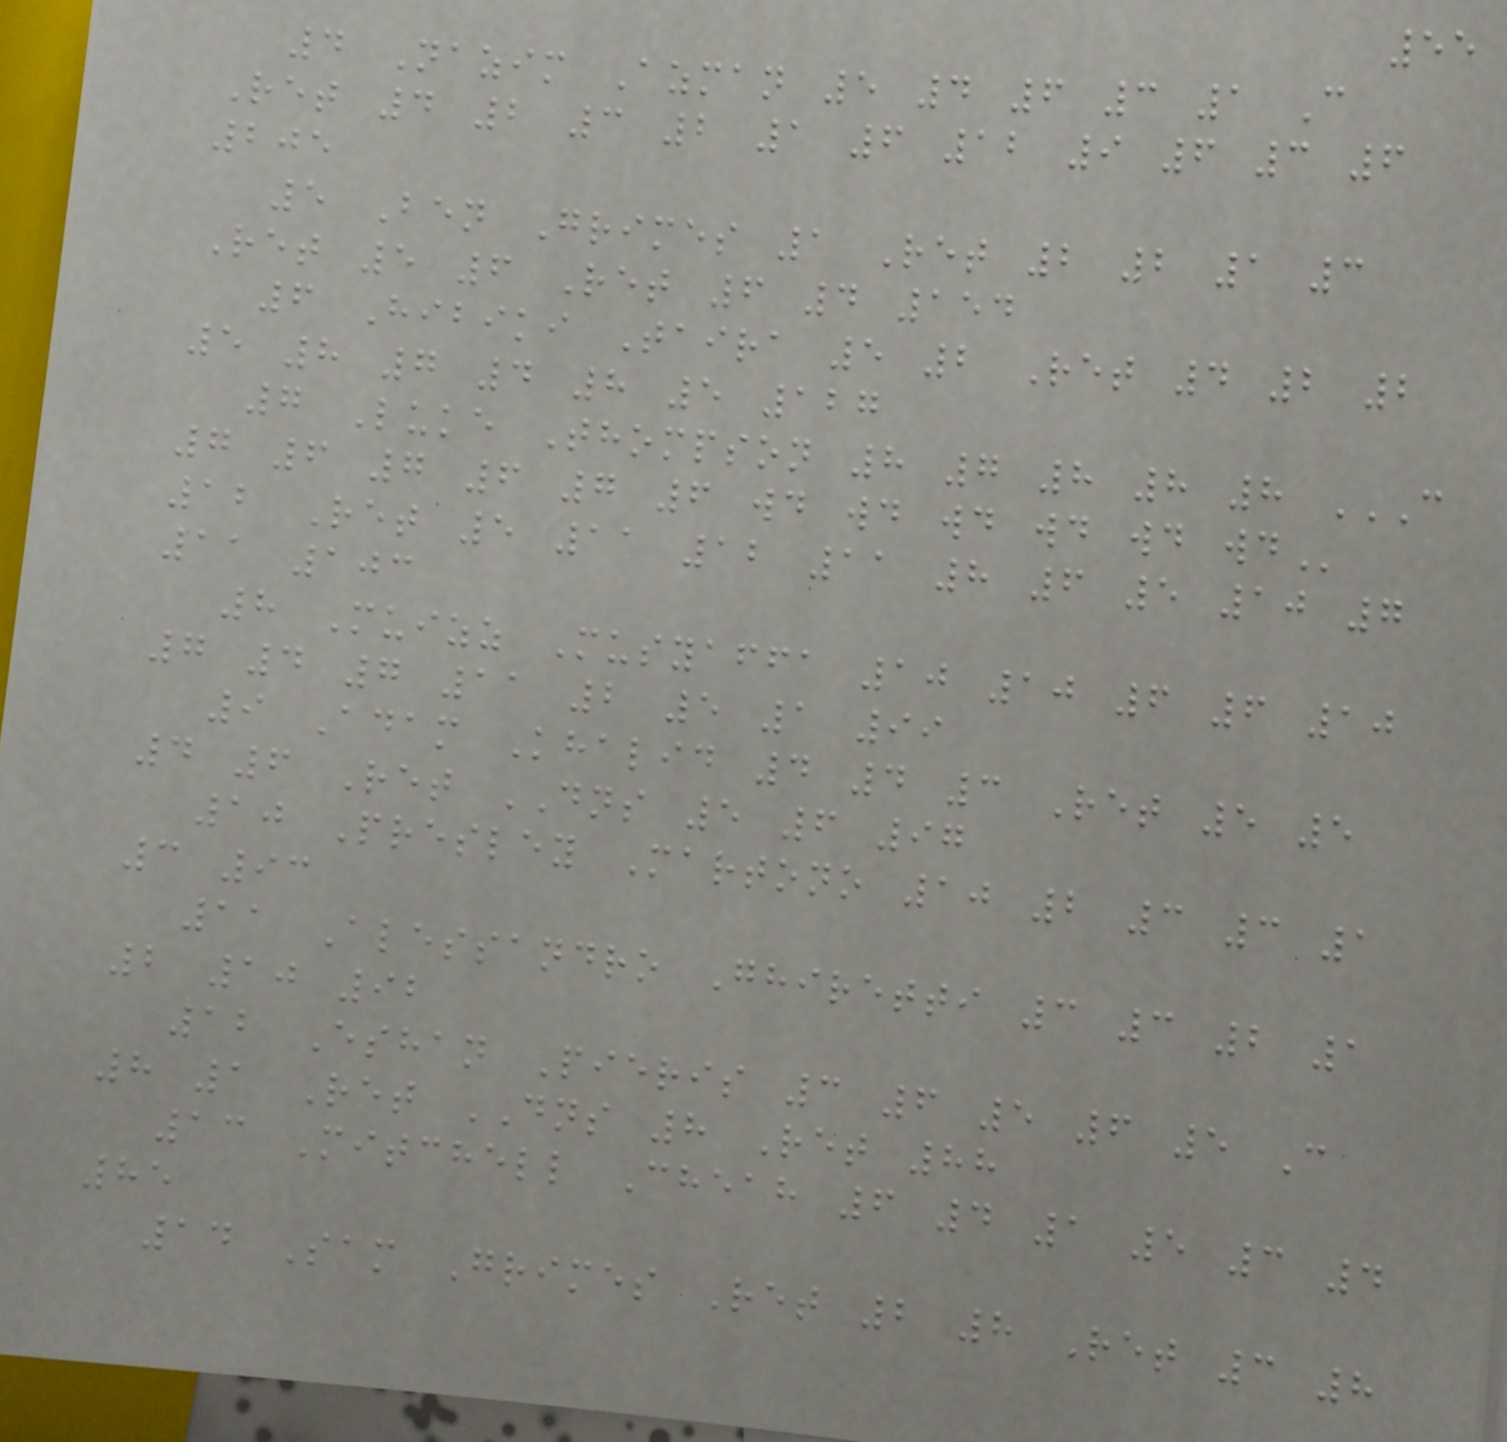55
4 Nazim Azman 5 4 6 3 1 C
Ret 4 2 3 2 1 6 12 9 6 3 6
205
5 Ben Grimes 1 Ret 2 2 1 3
Ret 5 6 Ret 6 4 154
6 Hibiki Taira 5 2 Ret 4 2 2
5 8 7 4 8 5 127
7 Luke Thompson 8 7 8 8 8 C
7 6 7 6 7 6 WD WD WD WD WD WD
12 Ret 5 11 12 11 8 6 5 10 7
11 103
8 Muizz Musyaffa 10 10 6 6 10
7 4 7 11 2 5 1 99
9 Adam Khalid 4 4 3 Ret 5 5
4 6 Ret DNS 5 6 97
10 Presley Martono 10 2 3 3 1
3 93
11 Alessandro Ghiretti 3 3 2 1
2 10 92
12 Eshan Pieris 3 6 5 6 5 C
8 1 Ret DNS 8 Ret 88
13 Mitchell Cheah 6 4 1 5 3 4
85
14 Sam Grimes Ret 2 8 Ret 3 8
